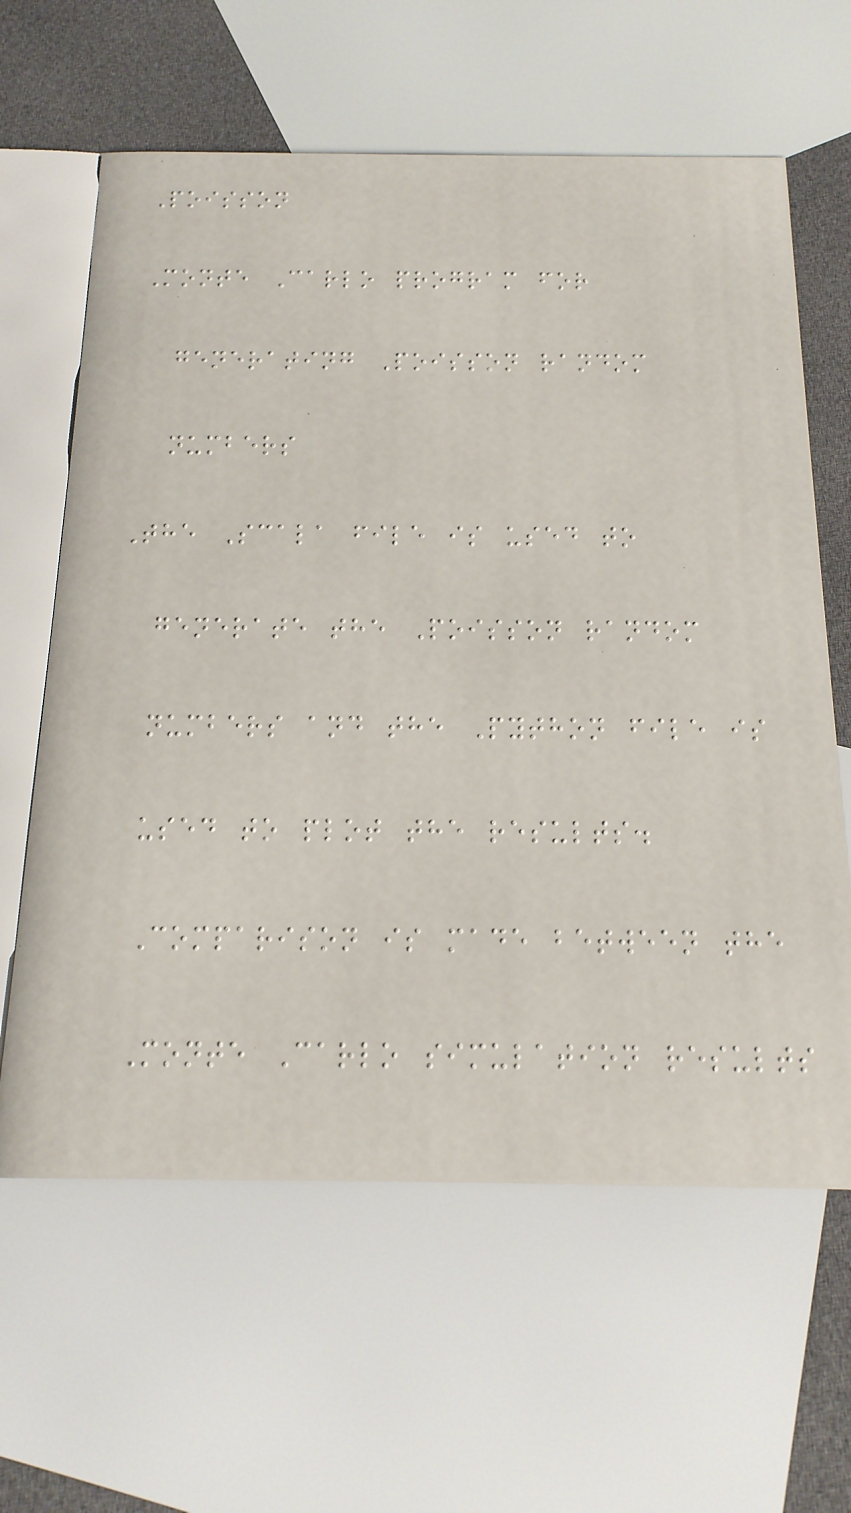Poisson
Monte Carlo program for
generating Poisson random
numbers
The Scala file is used to
generate the Poisson random
numbers and the Python file is
used to plot the results.
Comparison is made between the
Monte Carlo simulation results
